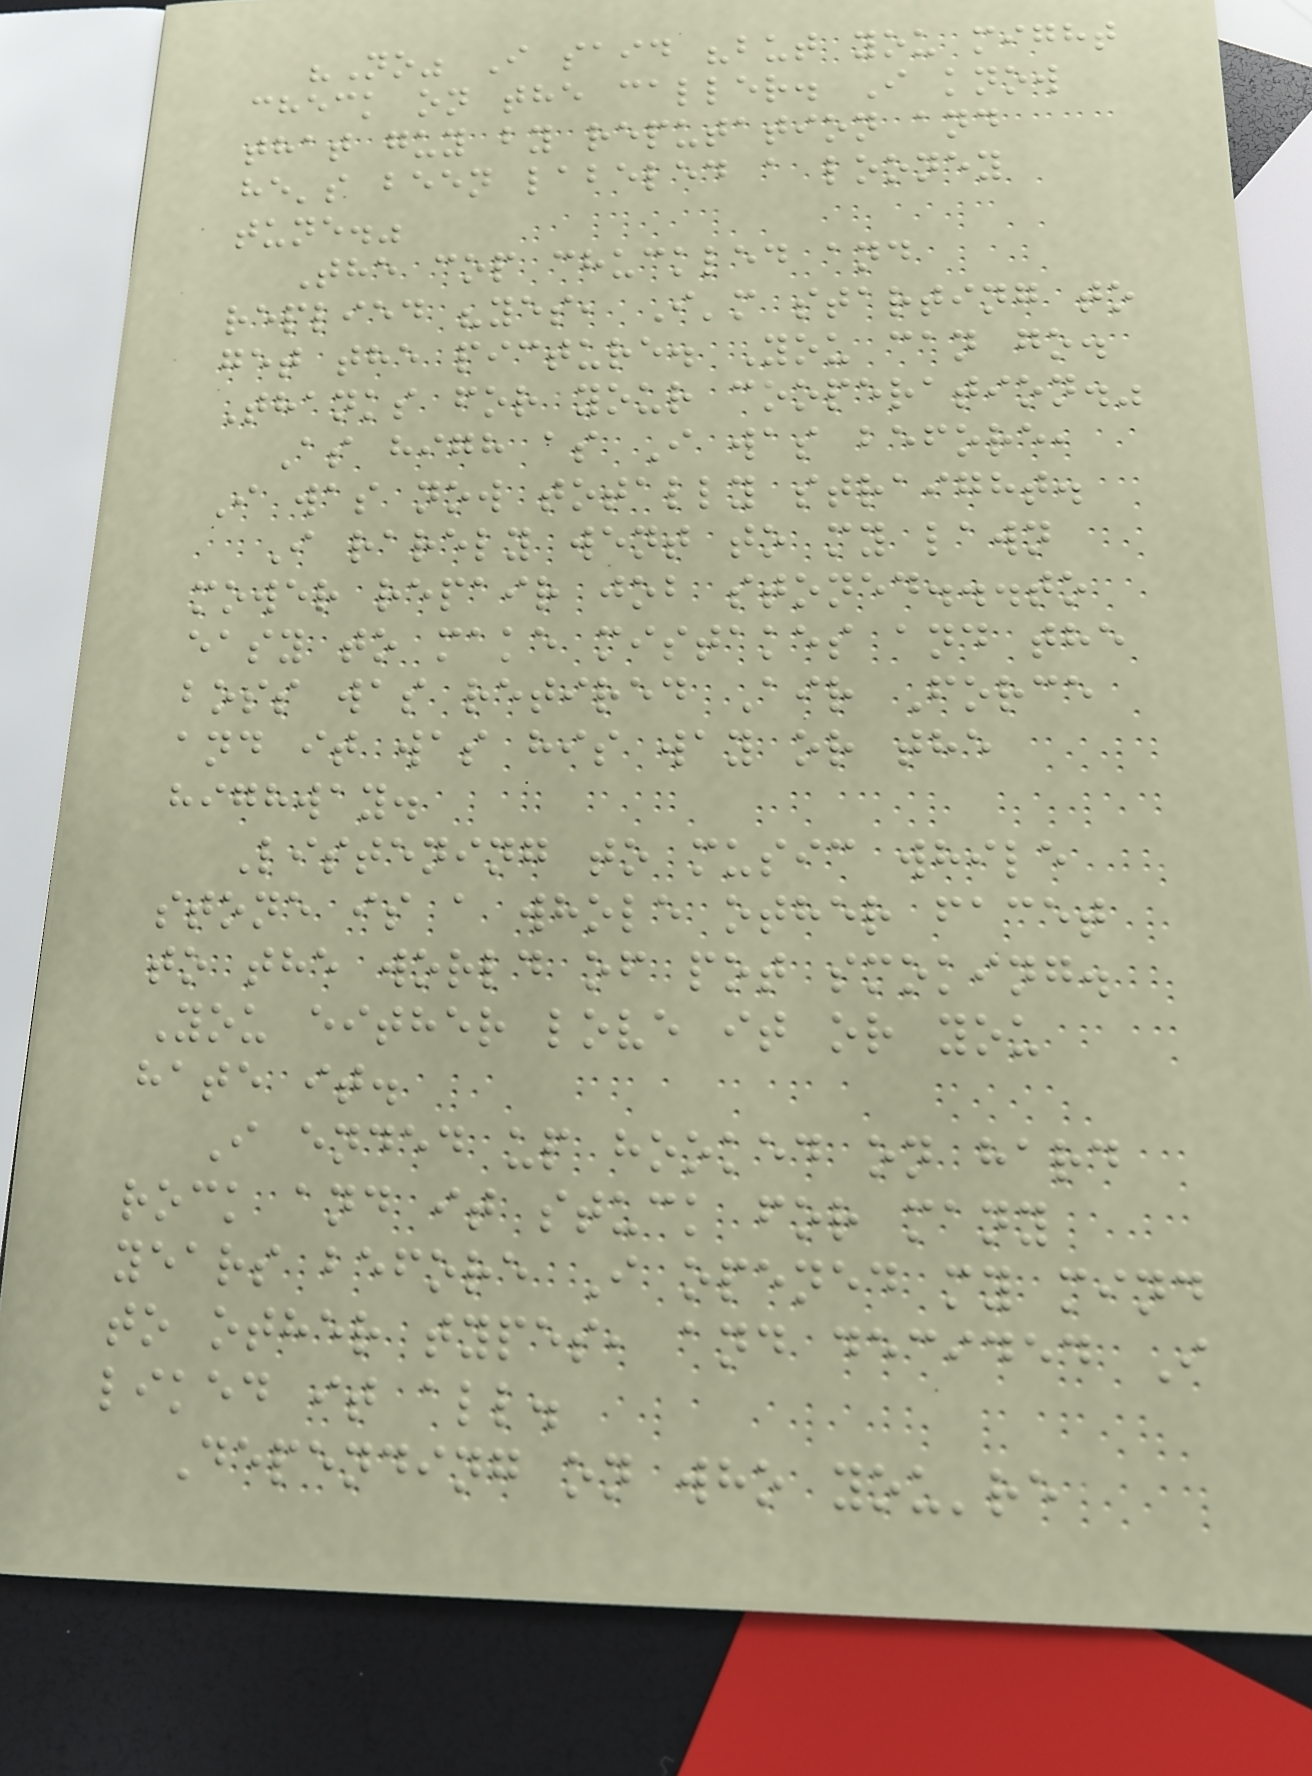"No" I said "but you might
check on the caller. I know
that guy by reputation and
he's been labeled a looney
tune."
The cop chuckled and
replied "yes, I'm starting to
get the picture. You can go.
Thanks for your cooperation."
As high as I was before,
I was now totally straight.
I rarely went to my lawn
mower repair job stoned...to
easy to make mistakes and the
boss was retired Air Force
and it was his way or the
highway.
Listening to music while
stone is a whole other facet
to the world of pot smoking.
You either love it or you
hate it.
I ended up hooked on hard
rock and it stuck for many
years before I opened my mind
to other types, and decided I
liked it all.
Depending on who you're
